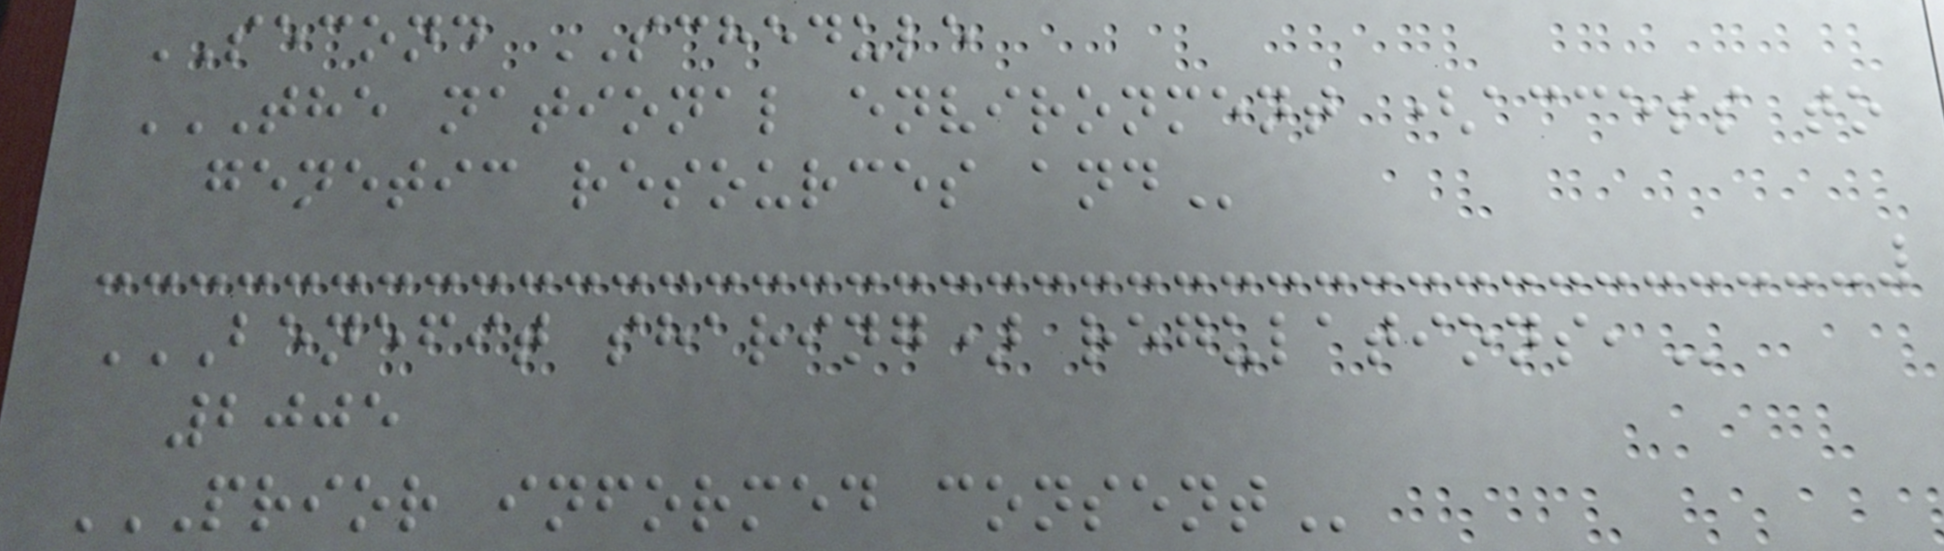SECOND SCHEDULE
THE NATIONAL ENVIRONMENT (ACCESS TO
GENETIC RESOURCES AND
BENEFIT SHARING) REGULATIONS,
2005
PRIOR INFORMED CONSENT
